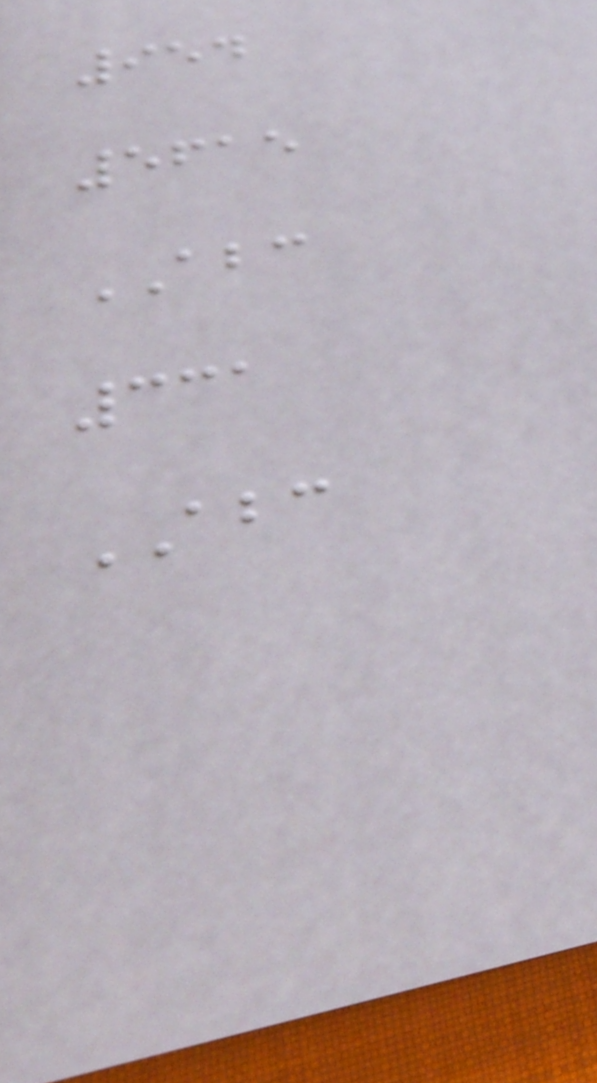954
5615
ABC
331
ABC
